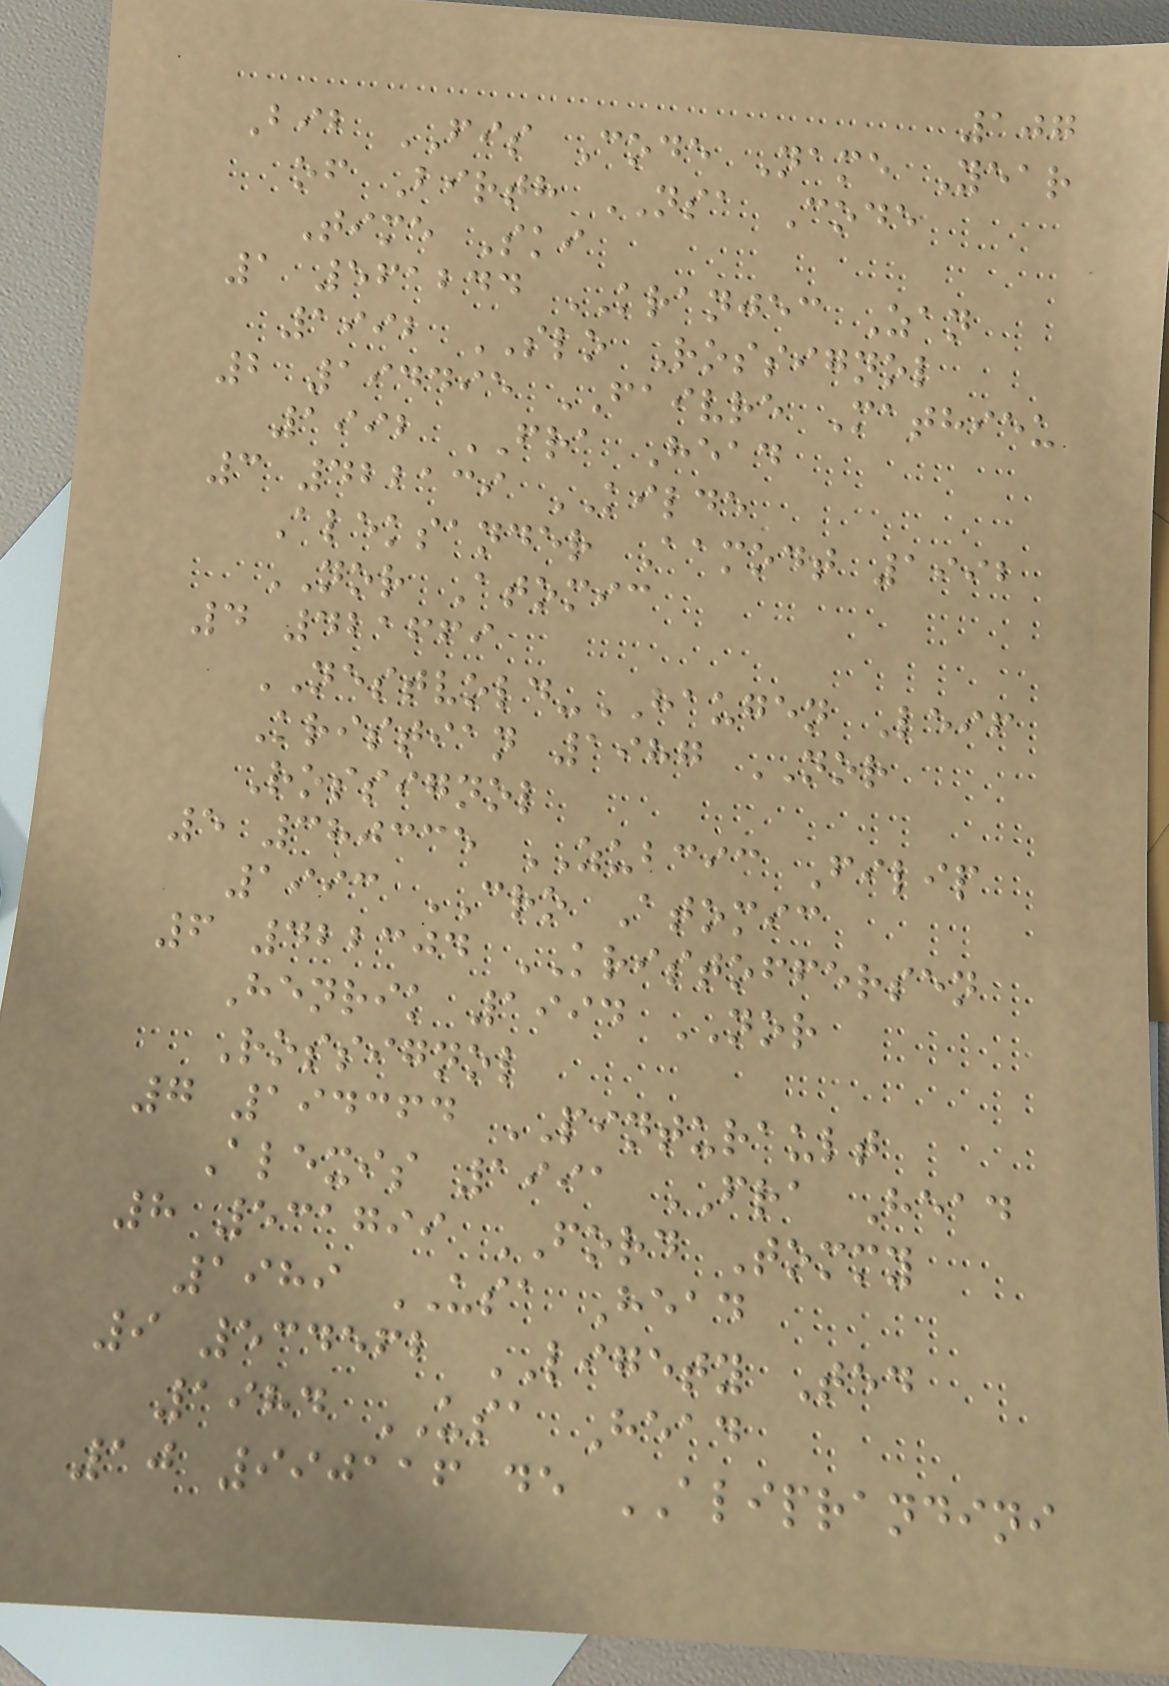107
Bib FIS Code Name Year
of Birth NSA Code
Time Ski
1 561244 KRANJEC Zan
1992 SLO Rossignol
2 194495 FAIVRE Mathieu
1992 FRA Head
3 422139 KILDE
Aleksander Aamodt 1992
NOR Atomic
4 421669
NESTVOLD-HAUGEN Leif
Kristian 1987 NOR
Rossignol
5 380335 ZUBCIC Filip
1993 CRO Atomic
6 422304 KRISTOFFERSEN
Henrik 1994 NOR
Rossignol
7 194364 PINTURAULT
Alexis 1991 FRA Head
8 531799 FORD Tommy
1989 USA Head
9 534562 LIGETY Ted
1984 USA Head
10 990116 de ALIPRANDINI
